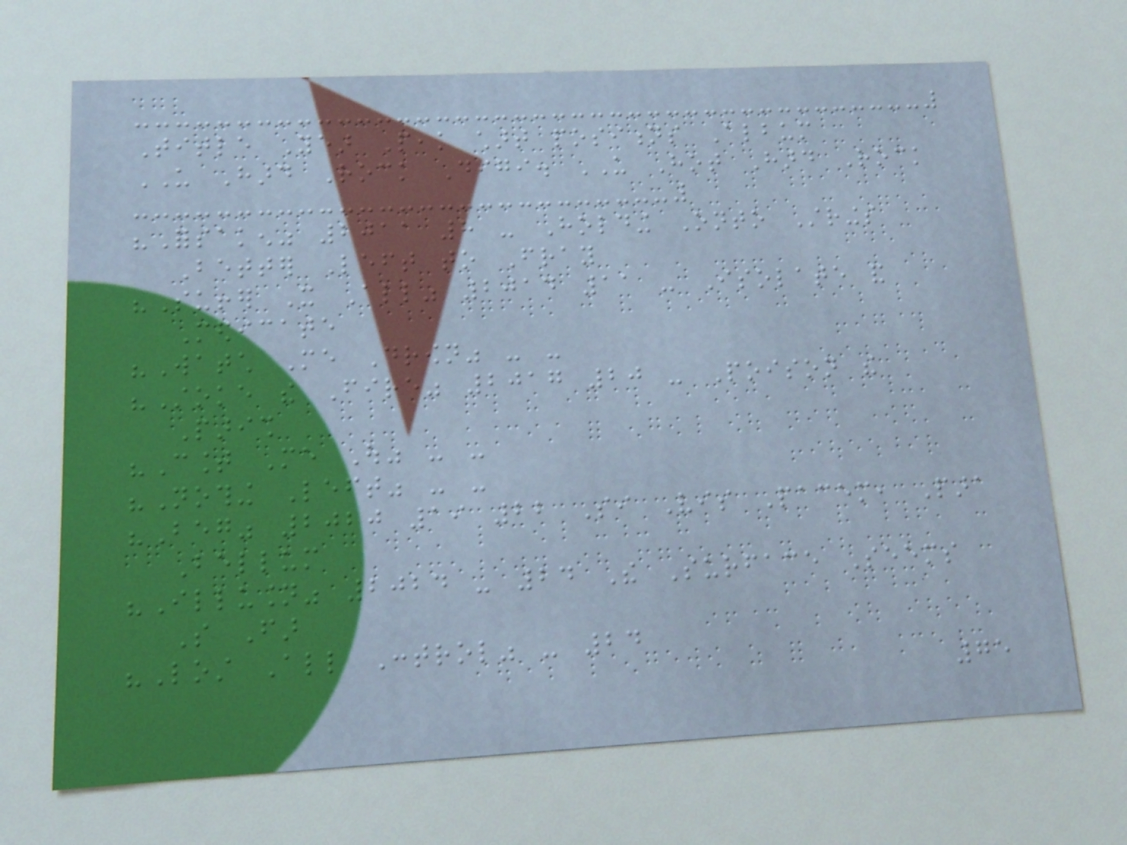Title Year Peak chart positions Album
US Hard Rock Digi. US Hot Hard Rock
"Forsaken" 2011 8 - Holding Onto Strings
Better Left to Fray
"Suffer It All" 2014 11 - Isolate and
Medicate
"Watch Me Drown" - -
"Stoke the Fire" 2017 20 - Poison the
Parish
"Count Me Out" - -
"Nothing Left" - -
"Beg" 2020 19 22 Si Vis Pacem, Para
Bellum
"Illusion" 2024 - 24 The Surface Seems
So Far
"Lost All Control" - 24
75
